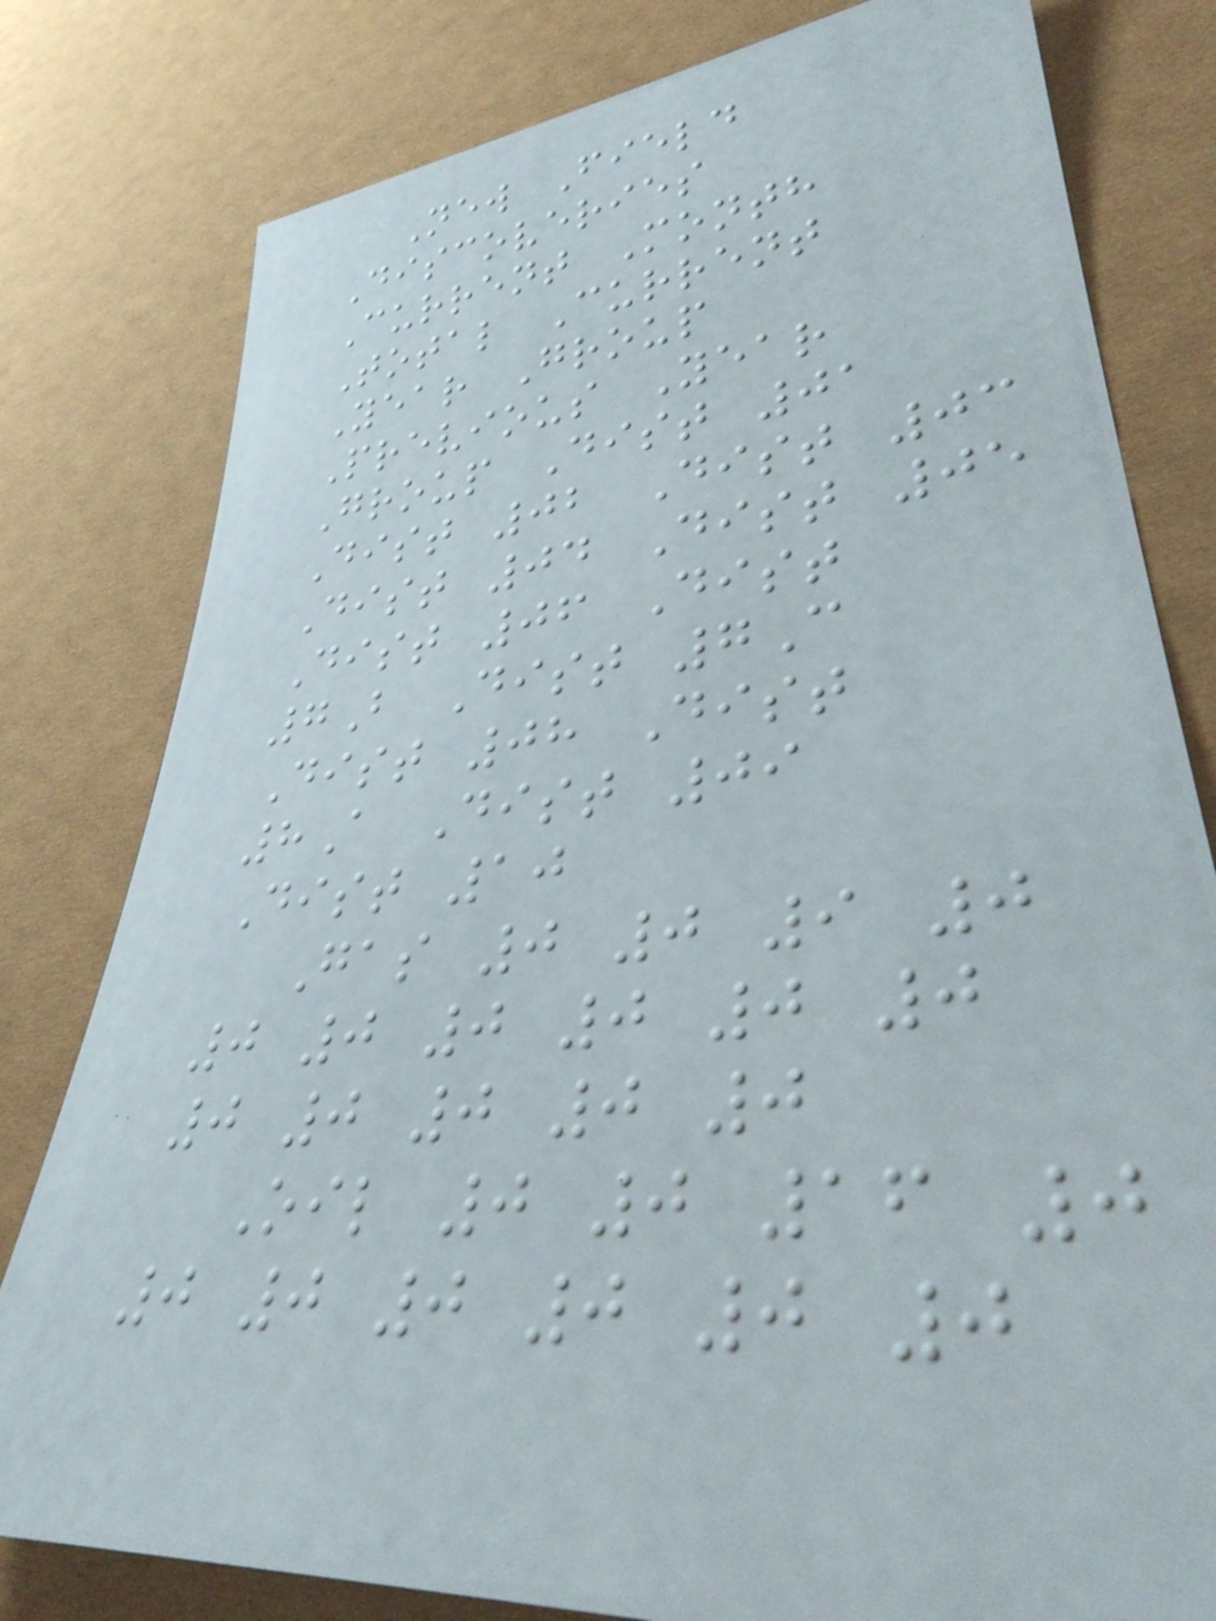New Field
Discoveries
Current Month
Total Current
Year Group
Previous Year
Group Dist 01
Dist 02 Dist 03
Dist 04 Dist 05
Dist 06 Dist
7B Dist 7C
Dist 08 Dist
8A Dist 09
Dist 10
Gas 0 0 9 0
0 0 0 0 0 0
0 0 0 0 0
Oil 0 0 16 0
0 0 0 0 0 0
